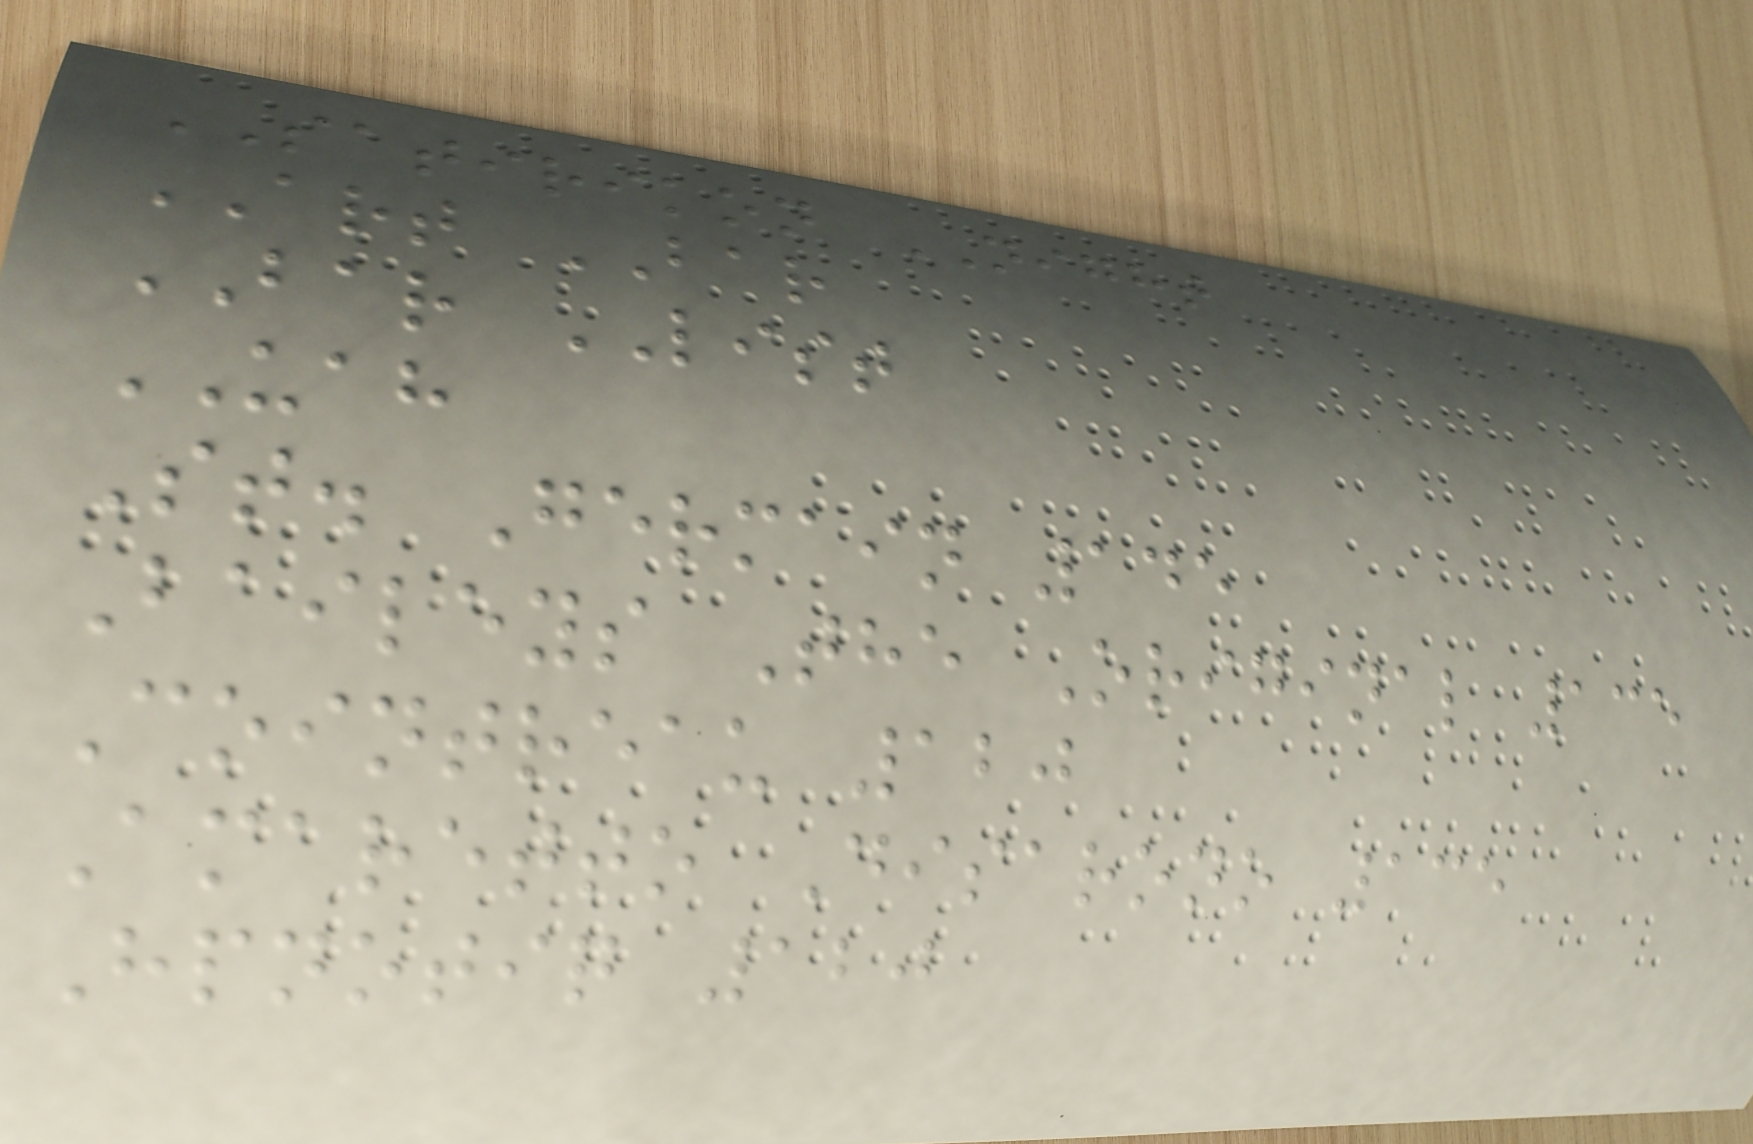SATIRIKON NIGHT
ART BAR
BAR LIST
UAH
St. Germain 145
Baileys The Original 135
Cointreau 120
Amaretto Disarono 135
Hpnotiq 120
